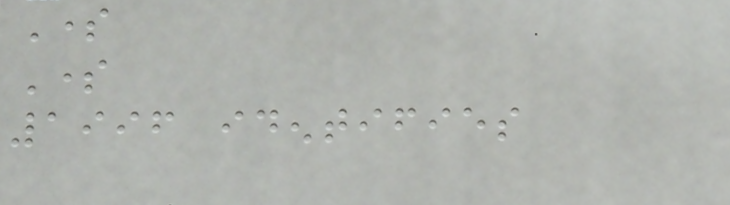Some
Some
1996 identifies
